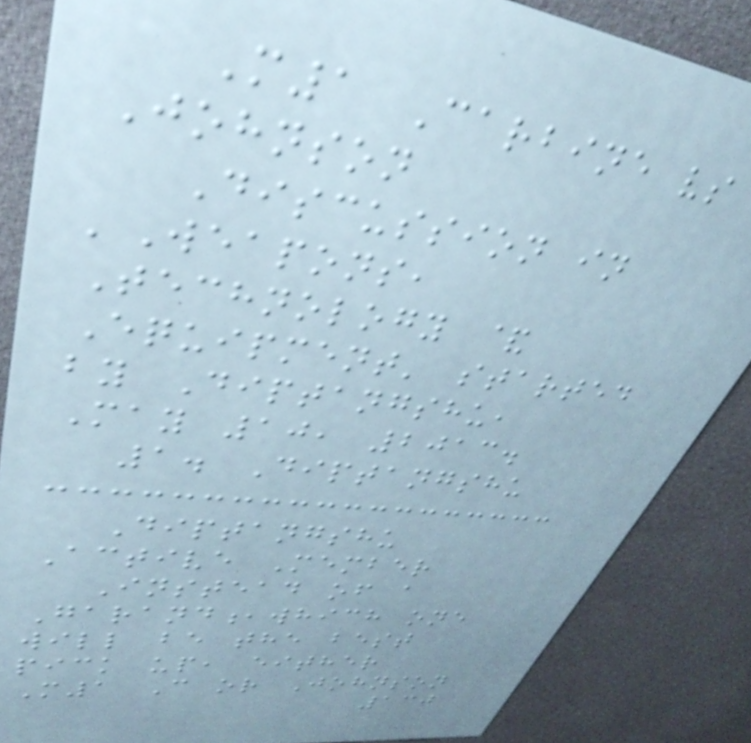M1 Carbine vs
Johnson
Discussion in
'Weapons,
Technology &
Equipment' started
by Diptangshu,
May 10, 2013.
1. Diptangshu
Diptangshu
Active Member
Instead of a
Garand,which one
will be the best
pick up, either
M1 C or Johnson
130
